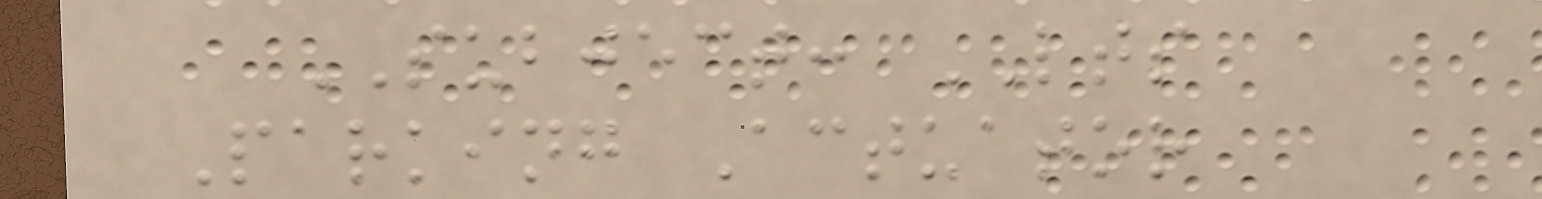SUBJECT: LTS
Parking Actuator
